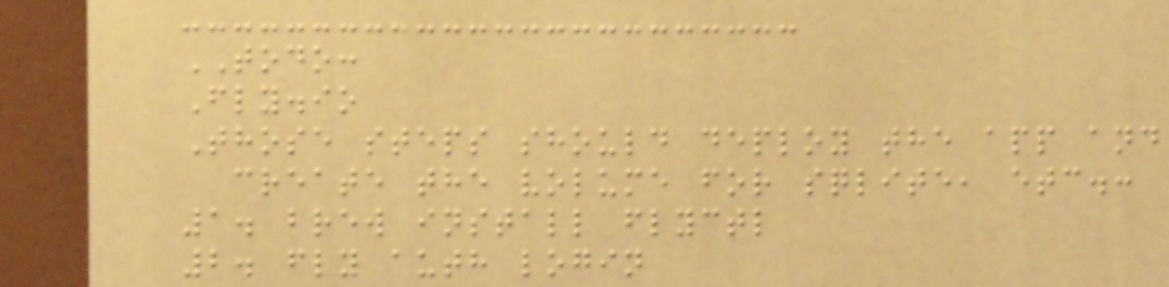TODO:
Fly.io
Those steps should deploy the app and
create the volume for sqlite, etc.:
1. brew install flyctl
2. fly auth login
